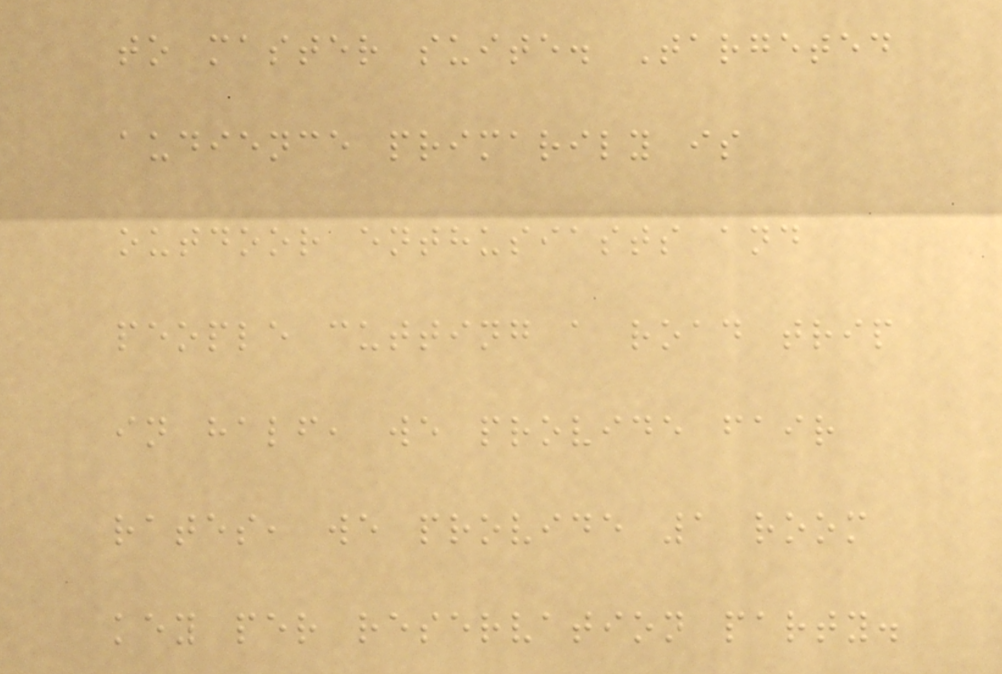to master suite. Targeted
audience primarily is
outdoor enthusiasts and
people cutting a road trip
in half, we provide fair
rates, we provide 1 room
key per reservation party.
